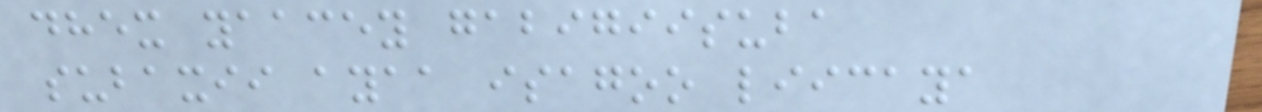dhex yaacey gabigiisuba
subaxii ayaa isagoo liicaya
